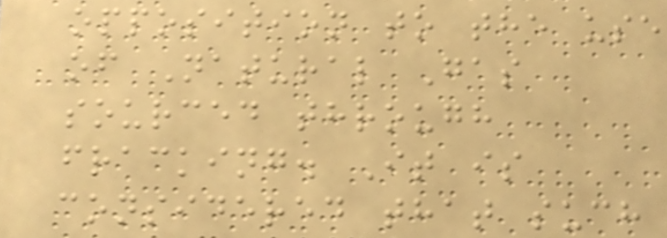opposition to the use
of Natural Gas
sourced through
fracking. It is
considered that such
